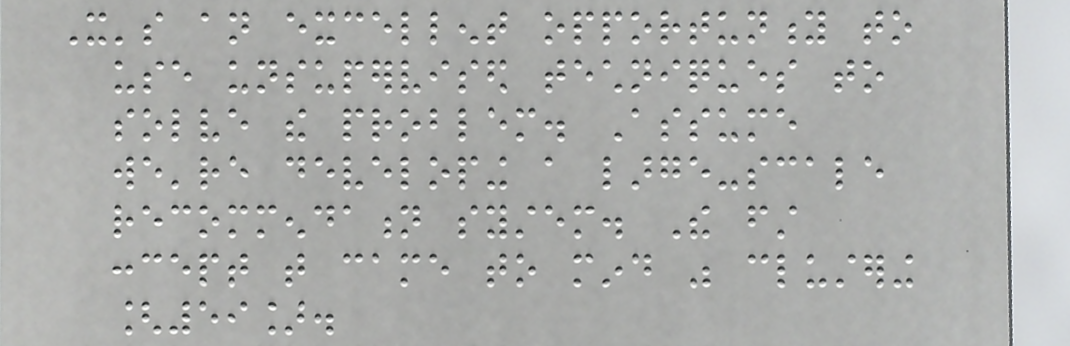It's an excellent opportunity to
use unsupervised techniques to
solve the problem. Assume
we're developing a large-scale
recommendation system. The first
concept that came to mind was clustering
[59].
